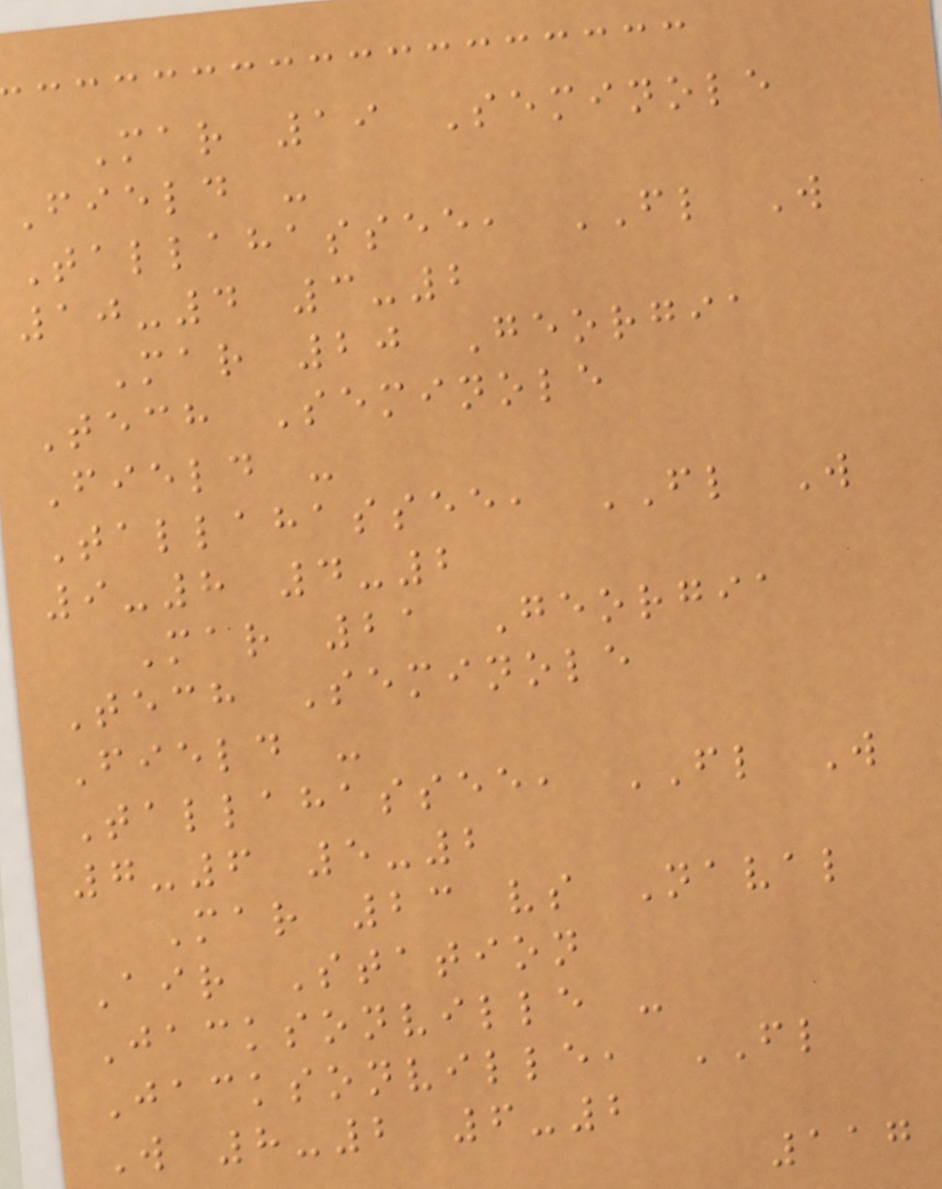Mar 19 Seminole
Field -
Tallahassee, FL W
10-4 3-2
Mar 20 Georgia
Tech Seminole
Field -
Tallahassee, FL W
9-8 4-2
Mar 21 Georgia
Tech Seminole
Field -
Tallahassee, FL W
7-6 5-2
Mar 23 vs Naval
Air Station
Jacksonville -
Jacksonville, FL
W 8-2 6-2
117
